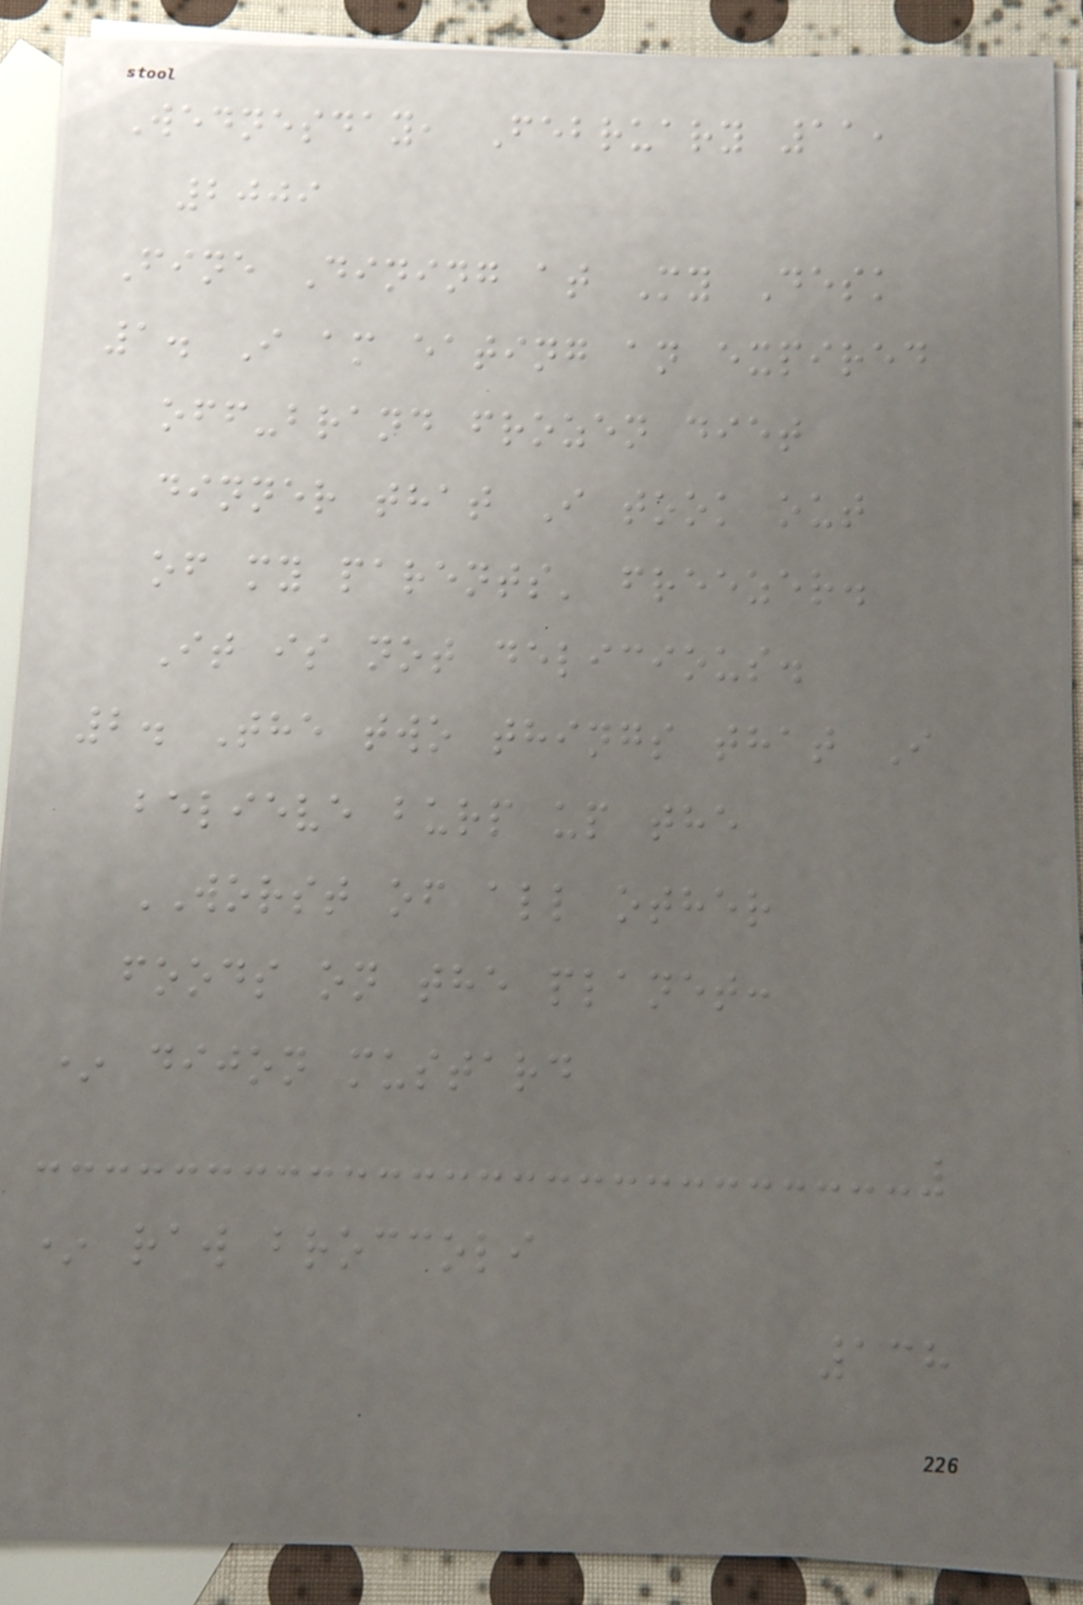Wednesday, February 11,
2009
Fine Dining at My Desk
1. I am eating an expired
off-brand frozen diet
dinner that I took out
of my parents' freezer.
It is not delicious.
2. The two things that I
believe burp up the
WORST of all other
foods on the planet:
* dijon mustard
* raw broccoli
138
